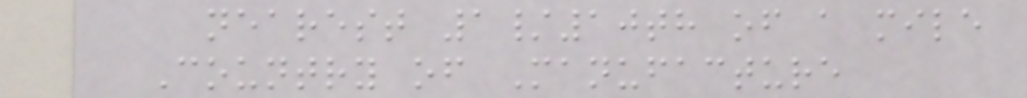nearest 1/10th of a mile
Country of Manufacture
